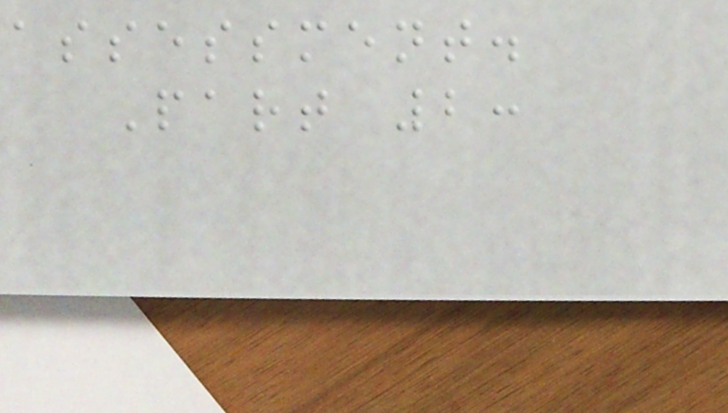assessment.
Part 2:
